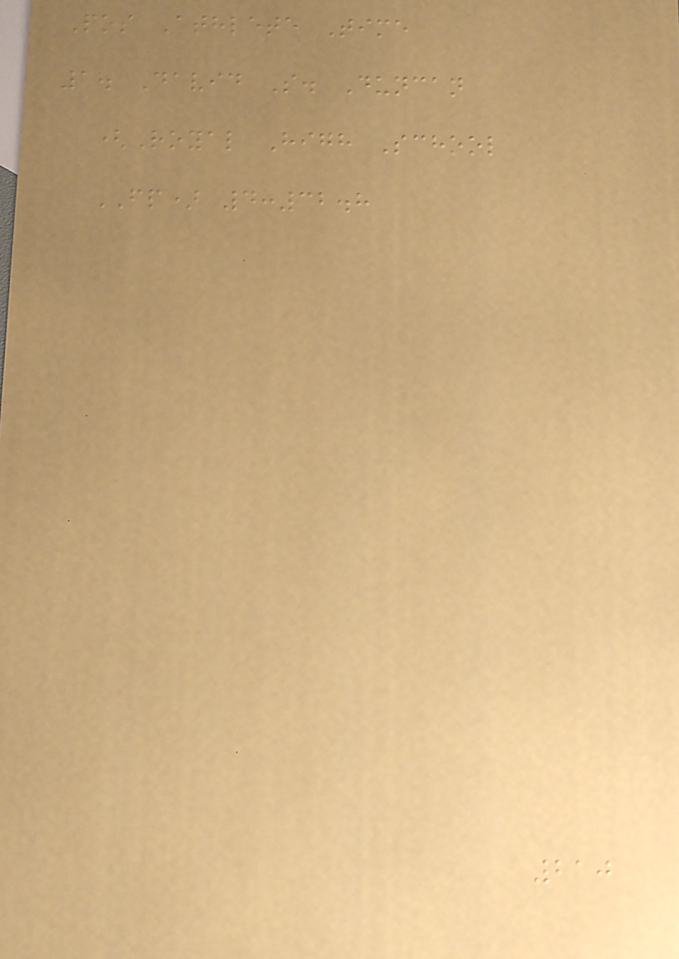Pos Athlete Time
1. David S. Duncan
(Royal High School
FP) 4:32.8
210
